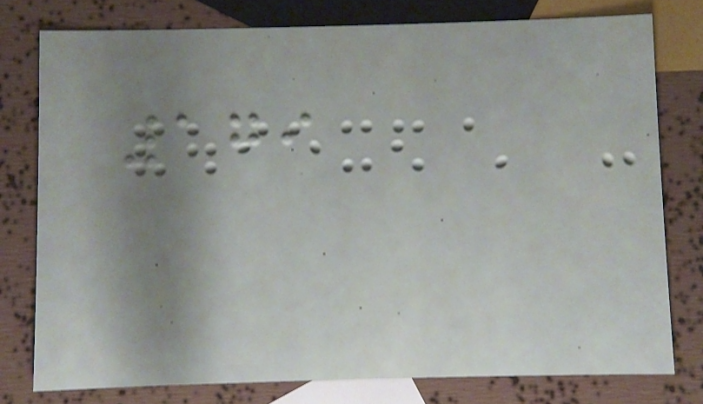179
